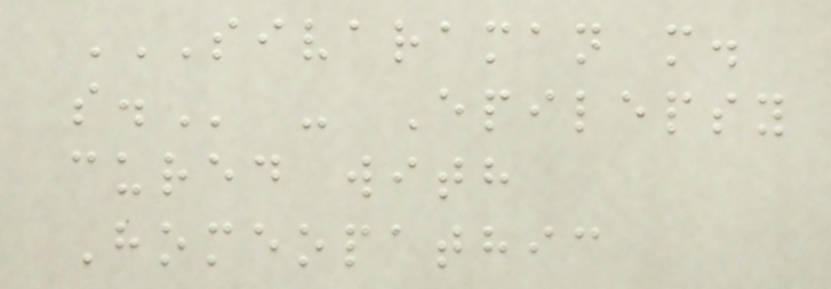SIVARAMAN M.
S. - Epilepsy
cured with
Homeopathic
